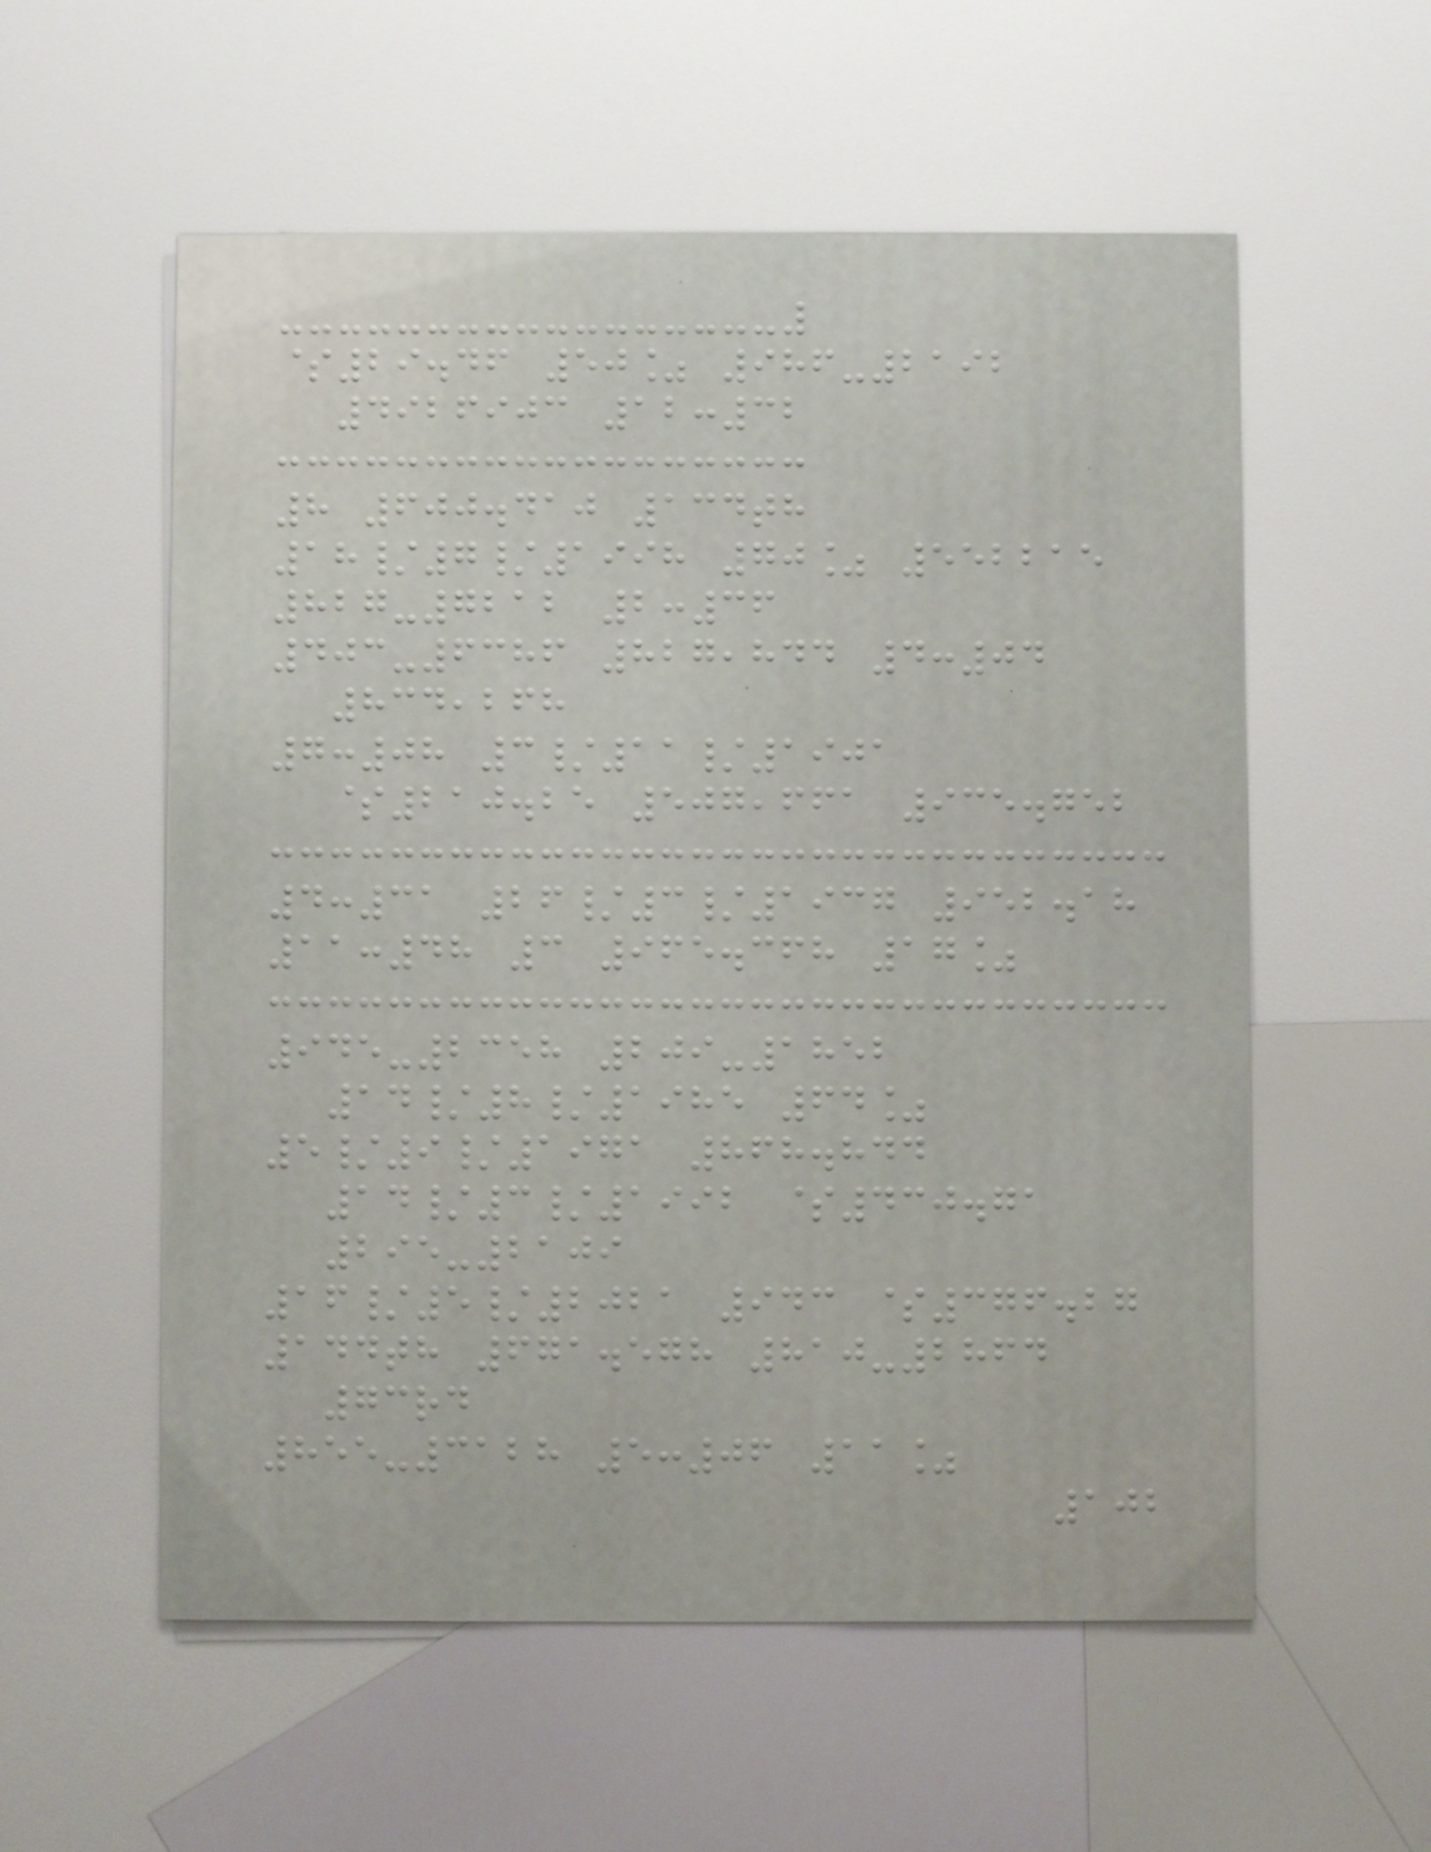$29.46 50% 986-2192
4926903 12:32
8 600.410 134th
18/7/1998 70% 552215
827-7212 2:36
403-6386 827,844 4:04
834,268
7:08 3/11/1901
$210.25 507,661 935.752
4:31 26/3/1937 952.18
11:48 3 965.368 17%
945-2358 209-1852
14/8/1985 64%
5/9/1971 868.844
14/3/1992 $430.71
295-2109
16/5/2021 943 $376.27
144th 671.578 810-2864
73rd
855-3128 5:06 11%
102
